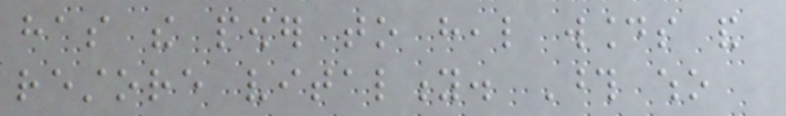has the power to heal wounds and
restore vitality. Those who
